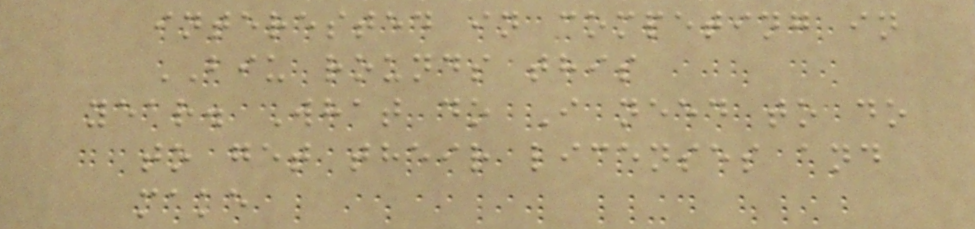interested in competing in
BIU rounds this
year. What do I need to do
to get their licenses and
make
